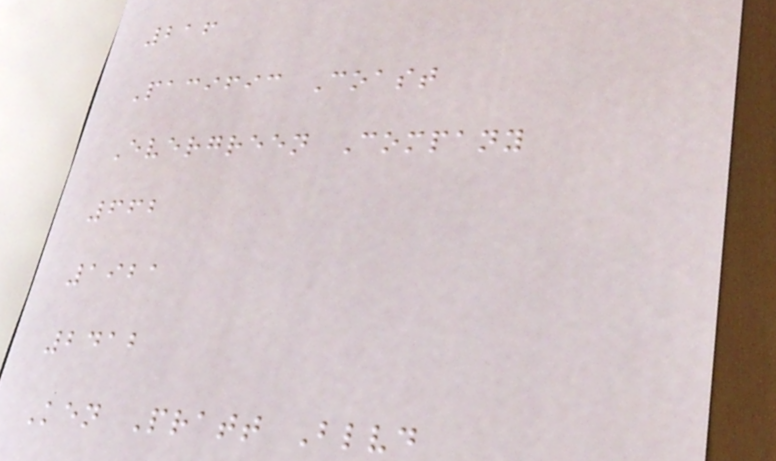216
Pacific Coast
Evergreen Company
662
1921
2412
Ken Pratt Blvd
